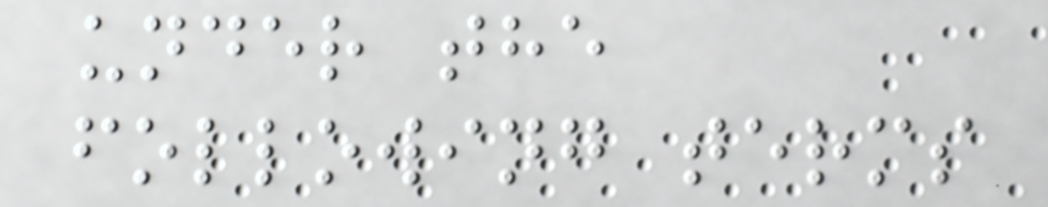under the
following terms
